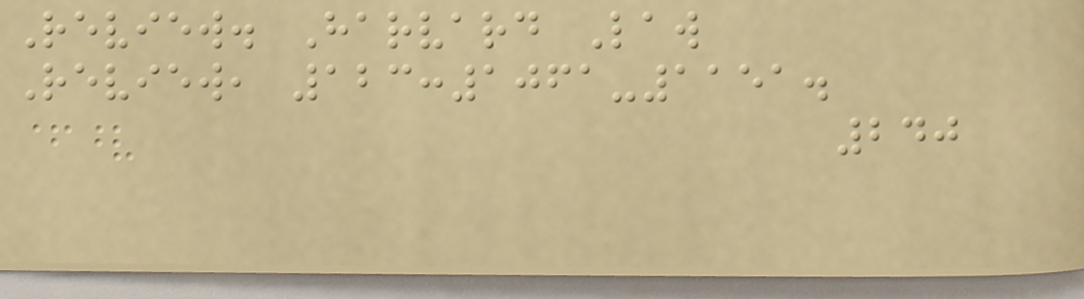Review. Harvard Law
Review, 123:1061-1151.
240
